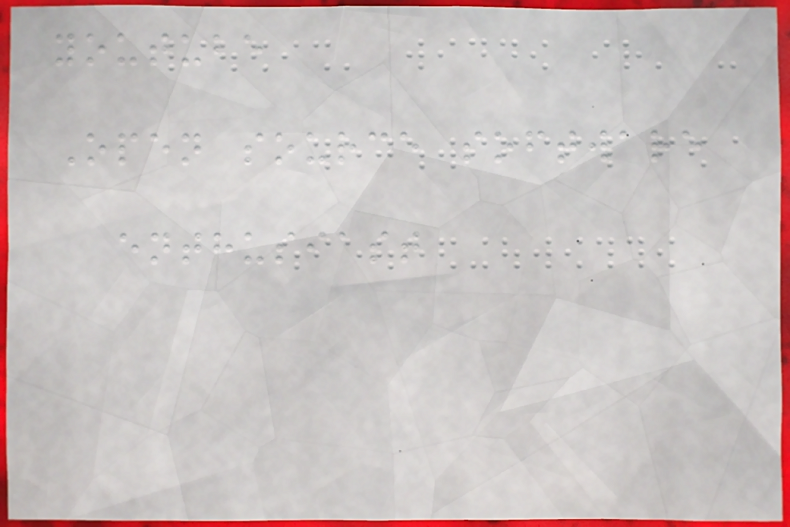youtube
Open source software
enthusiast
